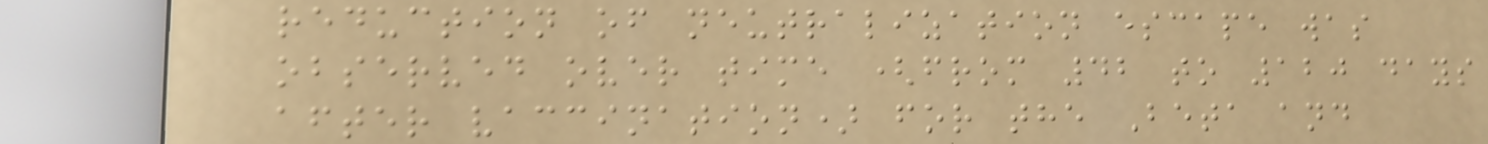reduction of neutralization escape was
observed over time (from 42 to 120 days
after vaccination) for the Beta and
